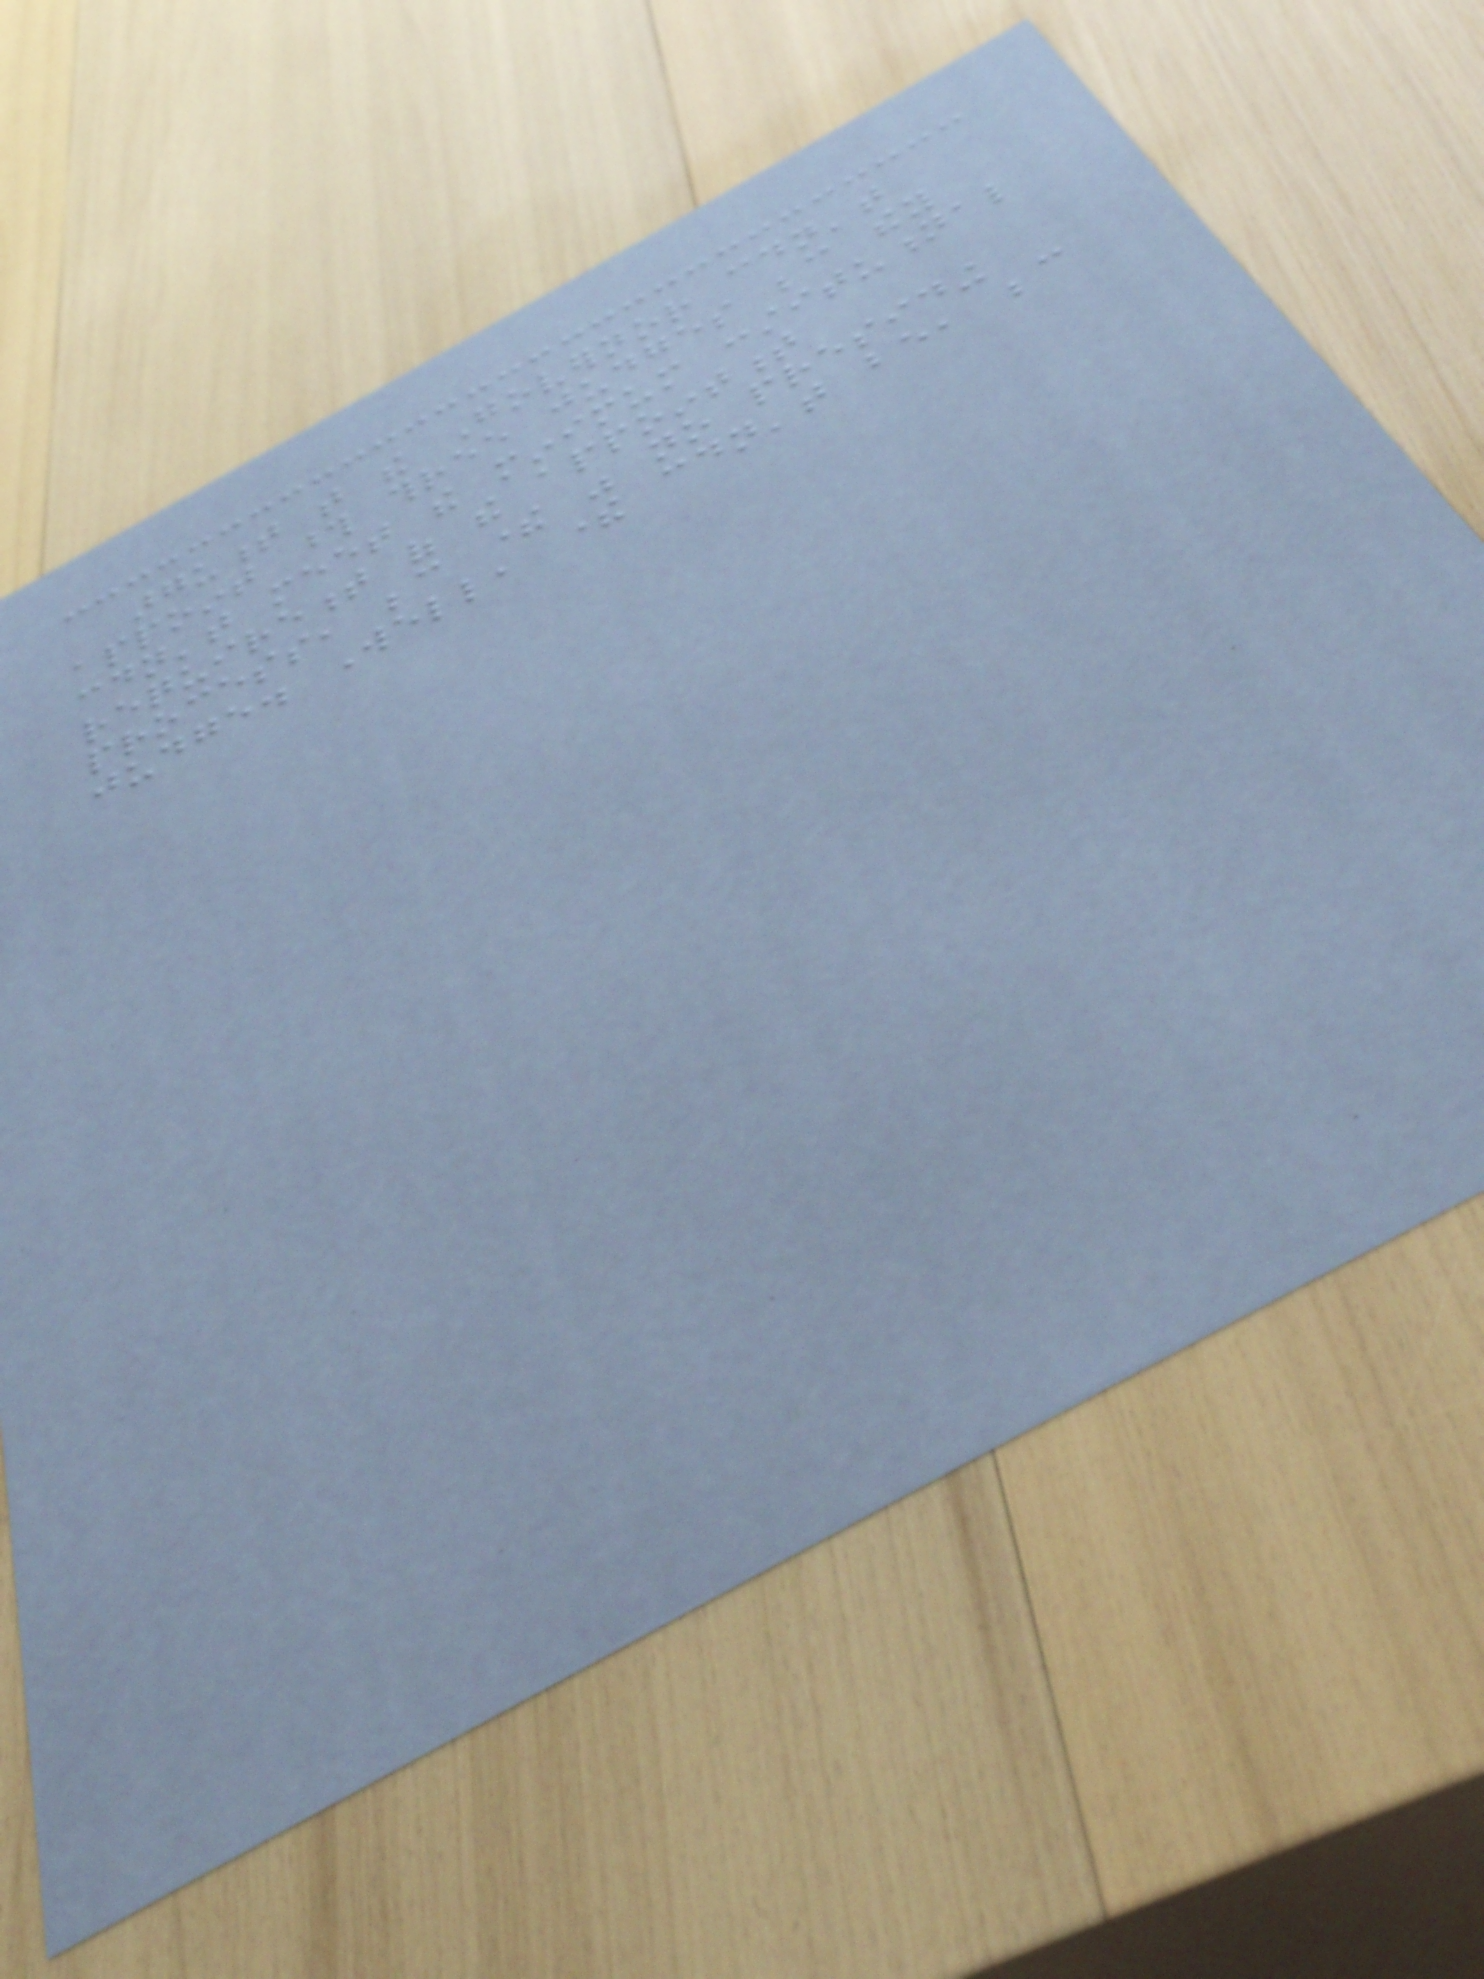argument that the Governor couldn't
appoint those three judges because they
couldn't meet the minimum constitutional
requirement of the appointment
process, because there was no presiding
judge. Well, there couldn't be, because
